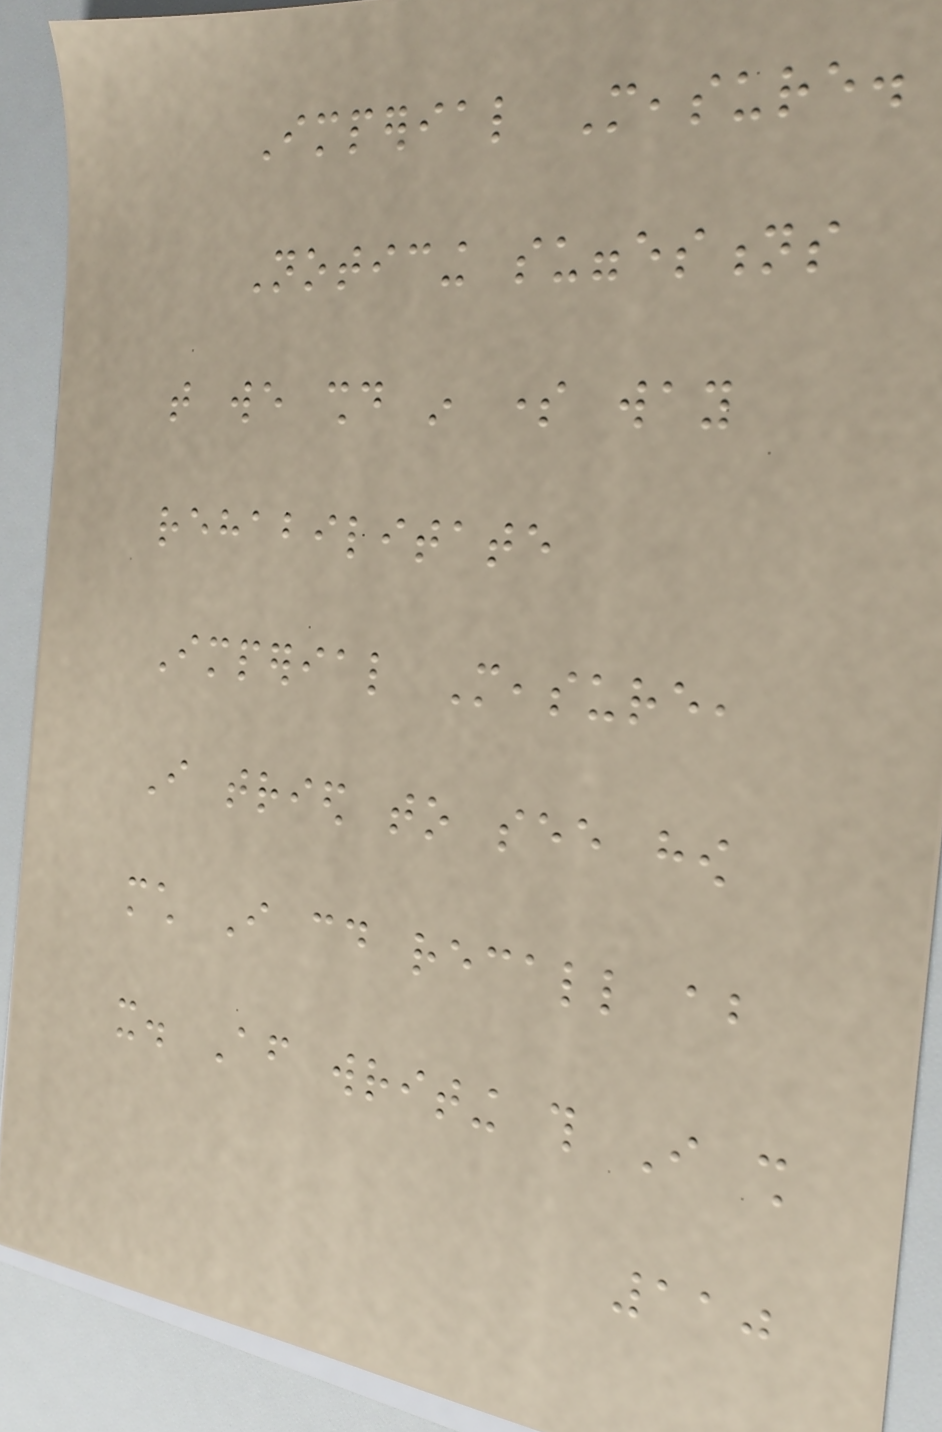Imperial Measure.
Noticing suggestions
that we should in some way
rehabilitate
Imperial Measure,
I tried to see how
much I could recall about
it. After writing this I shall
110
